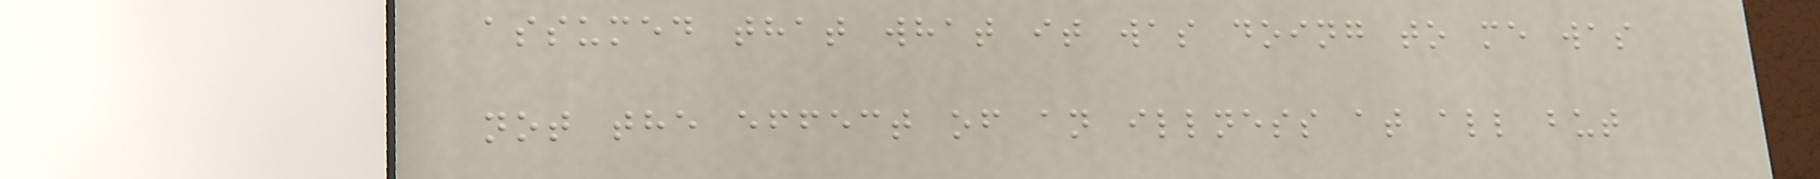assumed that what it was doing to me was
not the effect of an illness at all but
